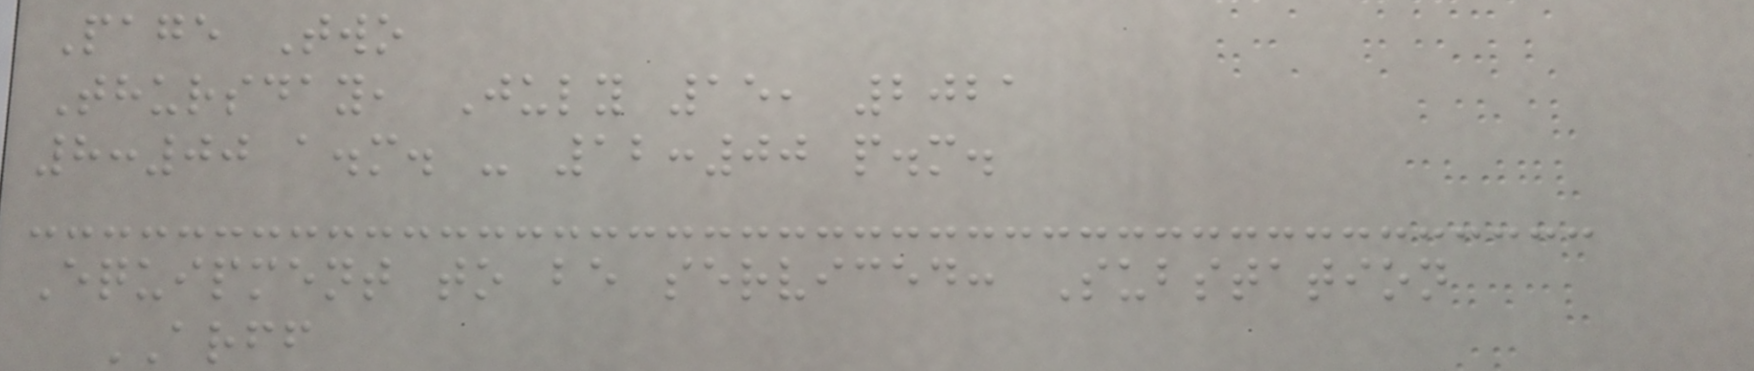Page Two
Thursday, July 15, 2021
8:00 a.m. - 12:00 p.m.
Equipment to be serviced: Substation
ARFF
